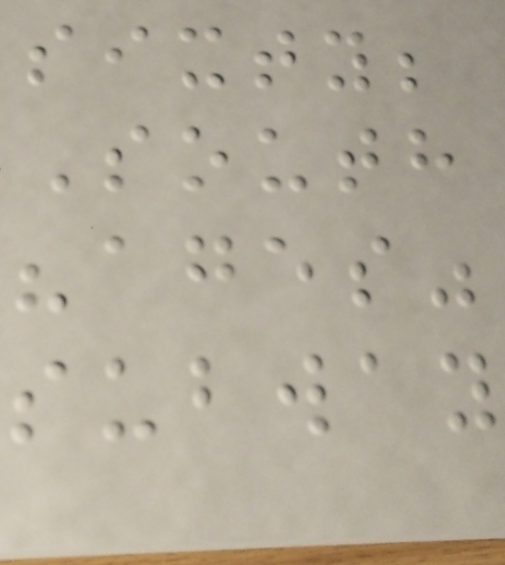sixty;
South
"ages"
subway
